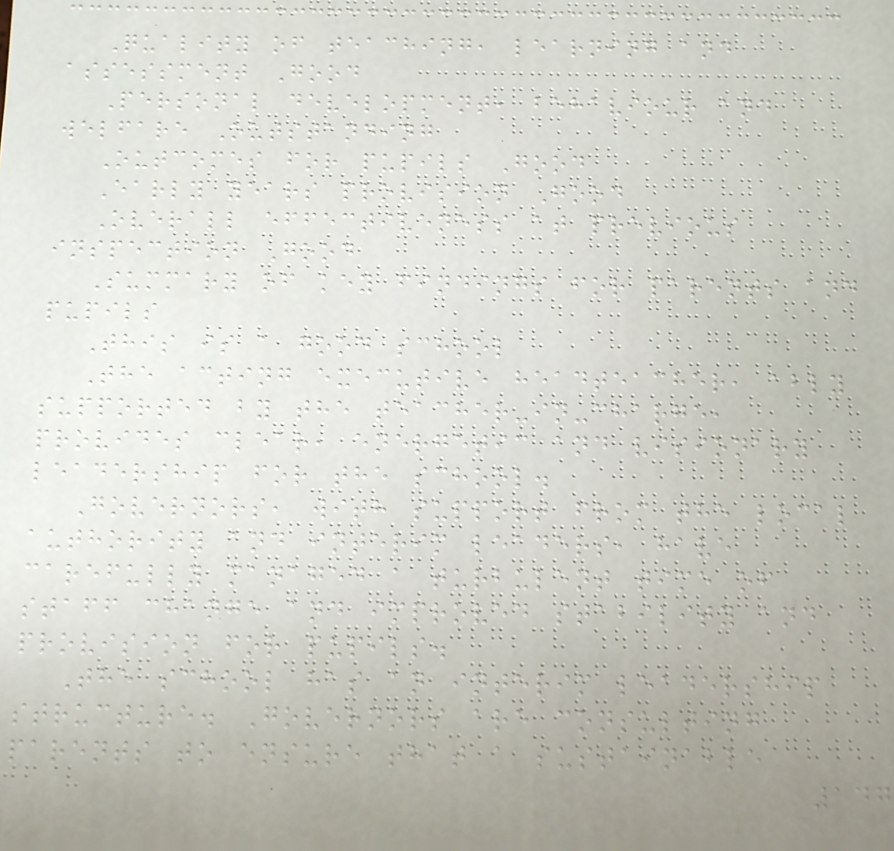Quality of teaching, learning and
assessment Good
Personal development, behaviour and
welfare Outstanding
Outcomes for pupils Good
Early years provision Good
Overall effectiveness at previous
inspection Good
Summary of key findings for parents and
pupils
This is a good school
The acting executive headteacher, ably
supported by the teacher-in-charge,
provides clear, energetic and visionary
leadership for the school.
Governors, with support from the local
authority and interim leaders, have
carefully managed a turbulent time of
staff change and improved stability and
provision for pupils.
The school has an interim leadership
structure. Governors are consulting
parents to ensure that a sustainable
147
